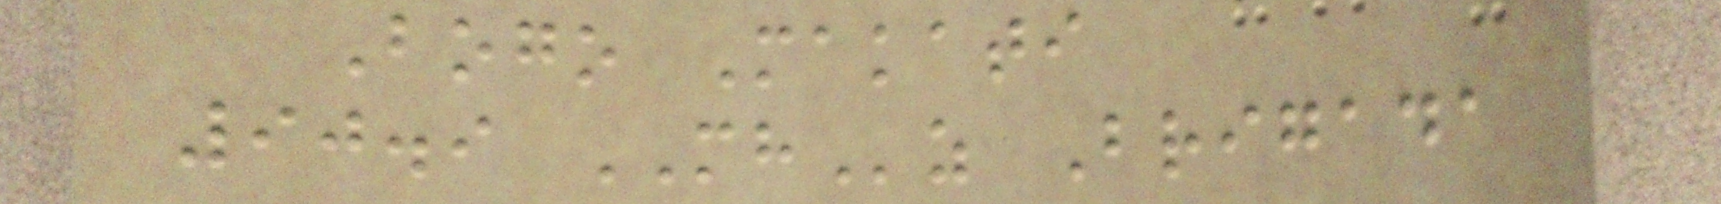Bogo Makati
90.9 MHz Brigada
